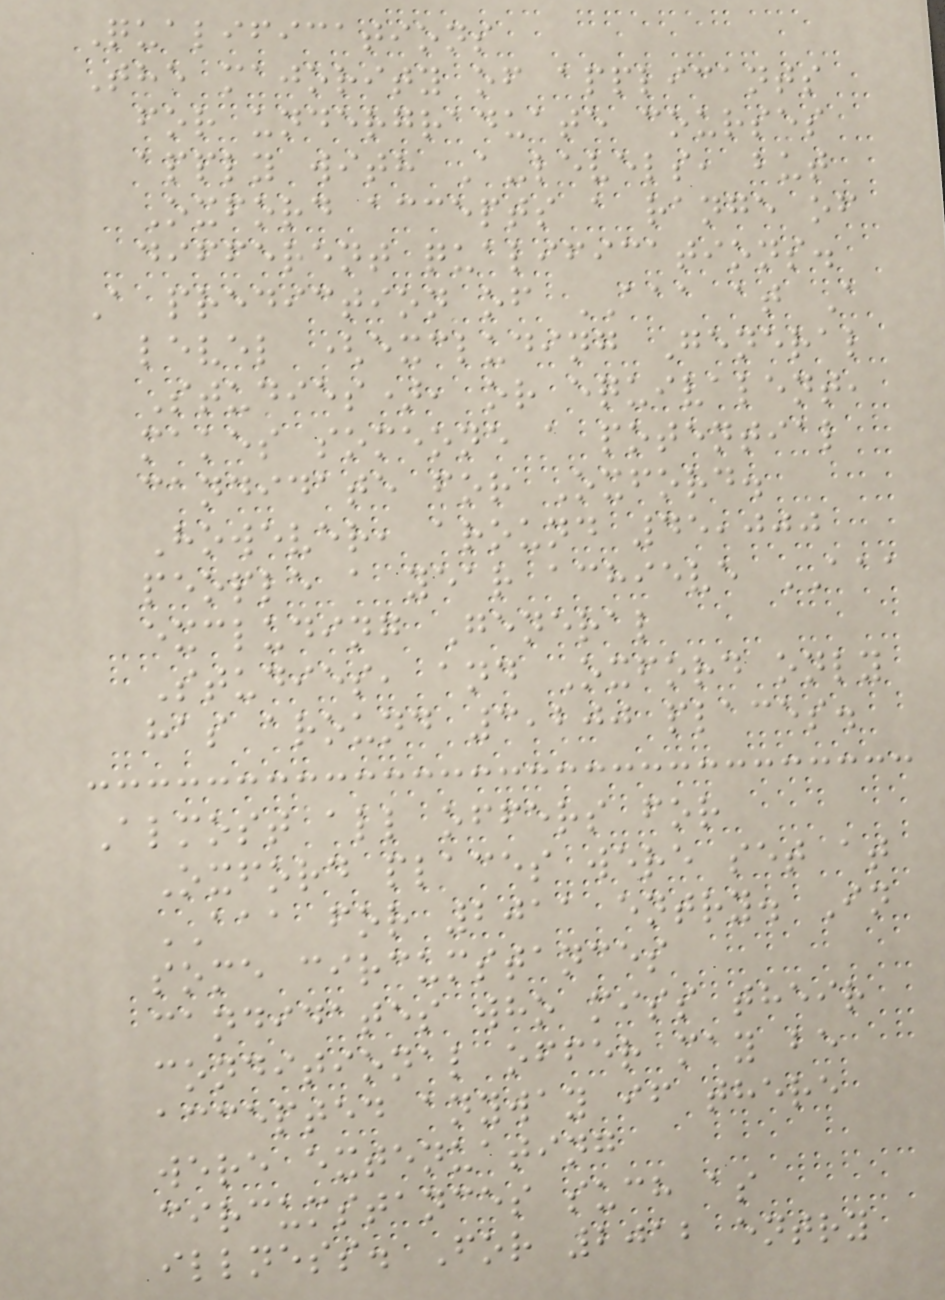Qualifications
The majority of applicants
for undergraduate courses
apply with A-levels, but
Oxford accepts a range of
different qualifications.
A prediction of AAA at A
level (excluding General
Studies), or equivalent,
makes someone a potential
candidate for Oxford.
However, around 45,000
people a year achieve AAA
excluding General
Studies, and Oxford only
has around 3,200 places.
Almost all offers for
Oxford places were set at
AAA for 2011 entry. In
some circumstances
candidates who miss their
conditional offer may be
accepted anyway if there
were extenuating
circumstances such as
illness. For 2012 entry
